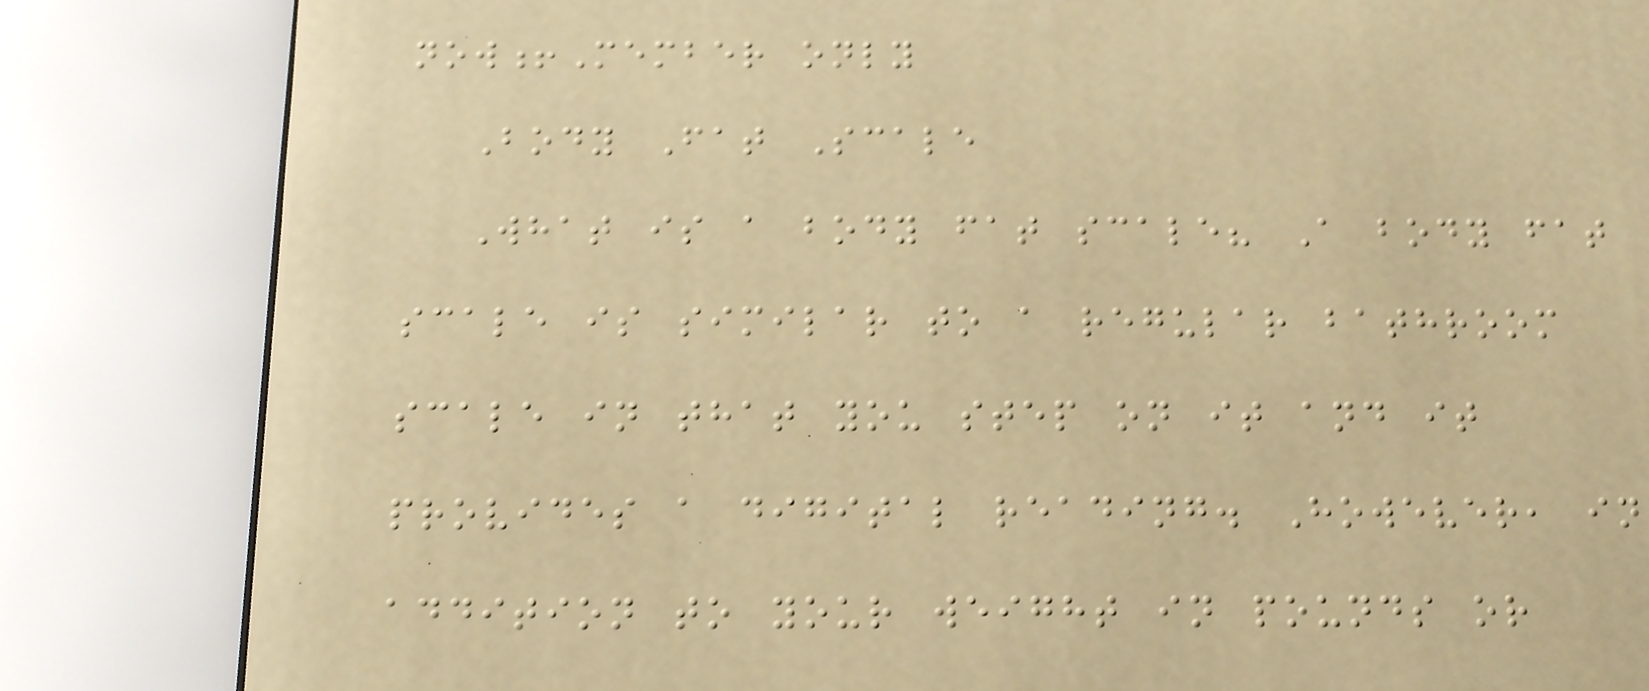now!Member only
Body Fat Scale
What is a body fat scale? A body fat
scale is similar to a regular bathroom
scale in that you step on it and it
provides a digital reading. However, in
addition to your weight in pounds or
